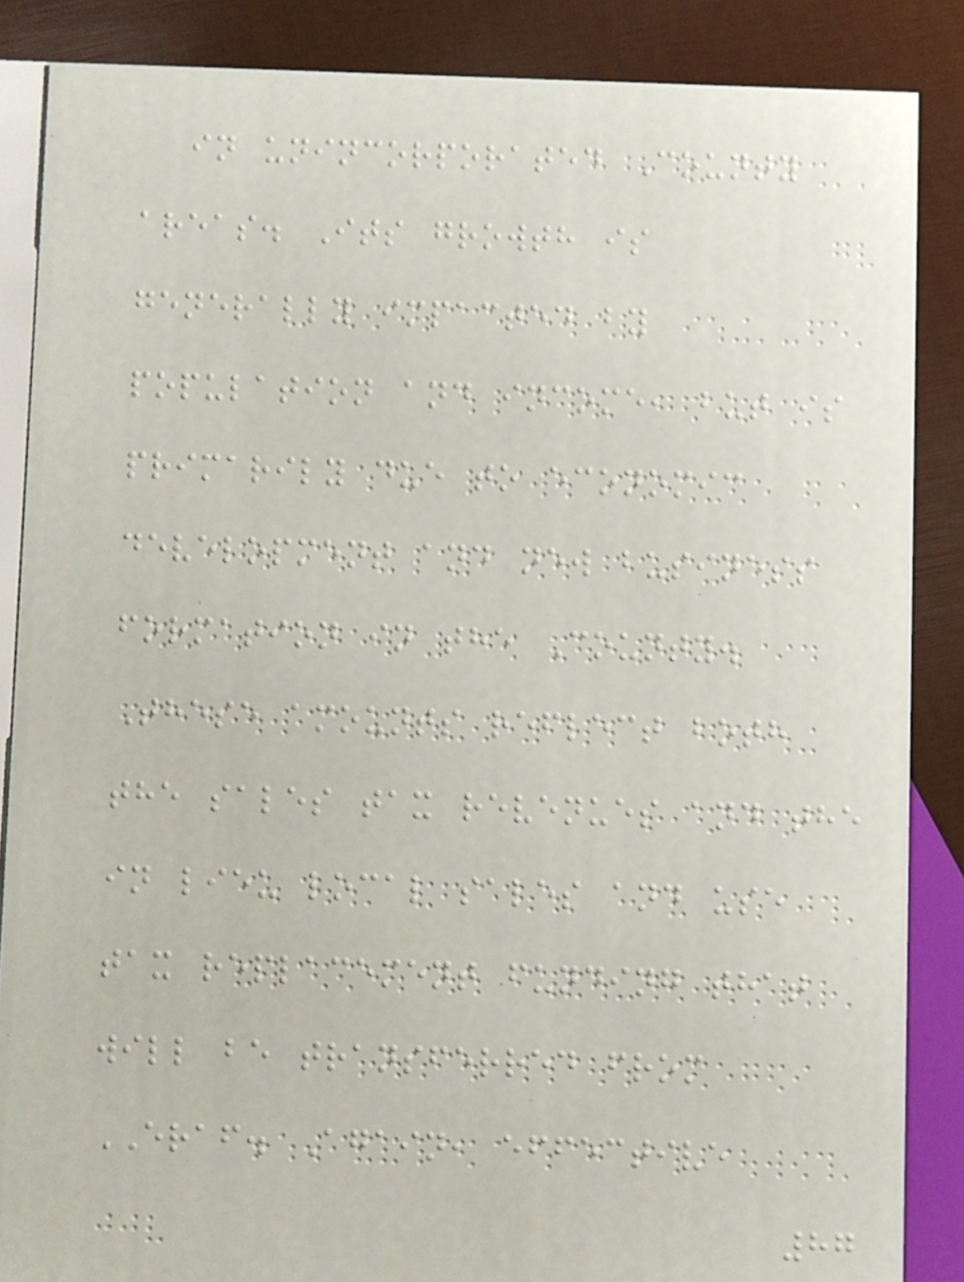in unincorporated County
areas. Its growth is
generally impacted by
population and income, but is
primarily due to economic
development and new business
formation in the County.
These amounts reflect both
the sales tax revenues and the
in lieu local sales and use
tax replacement funding that
will be transferred from
ERAF. Again, effective
87
